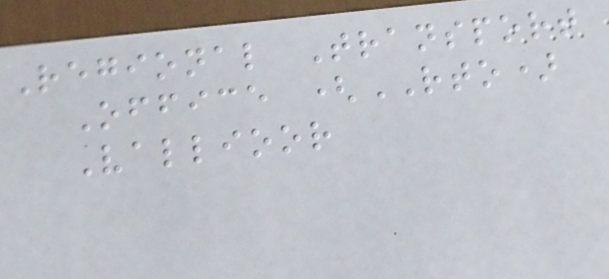Regional Transport
Office (RTO)
Vallioor
